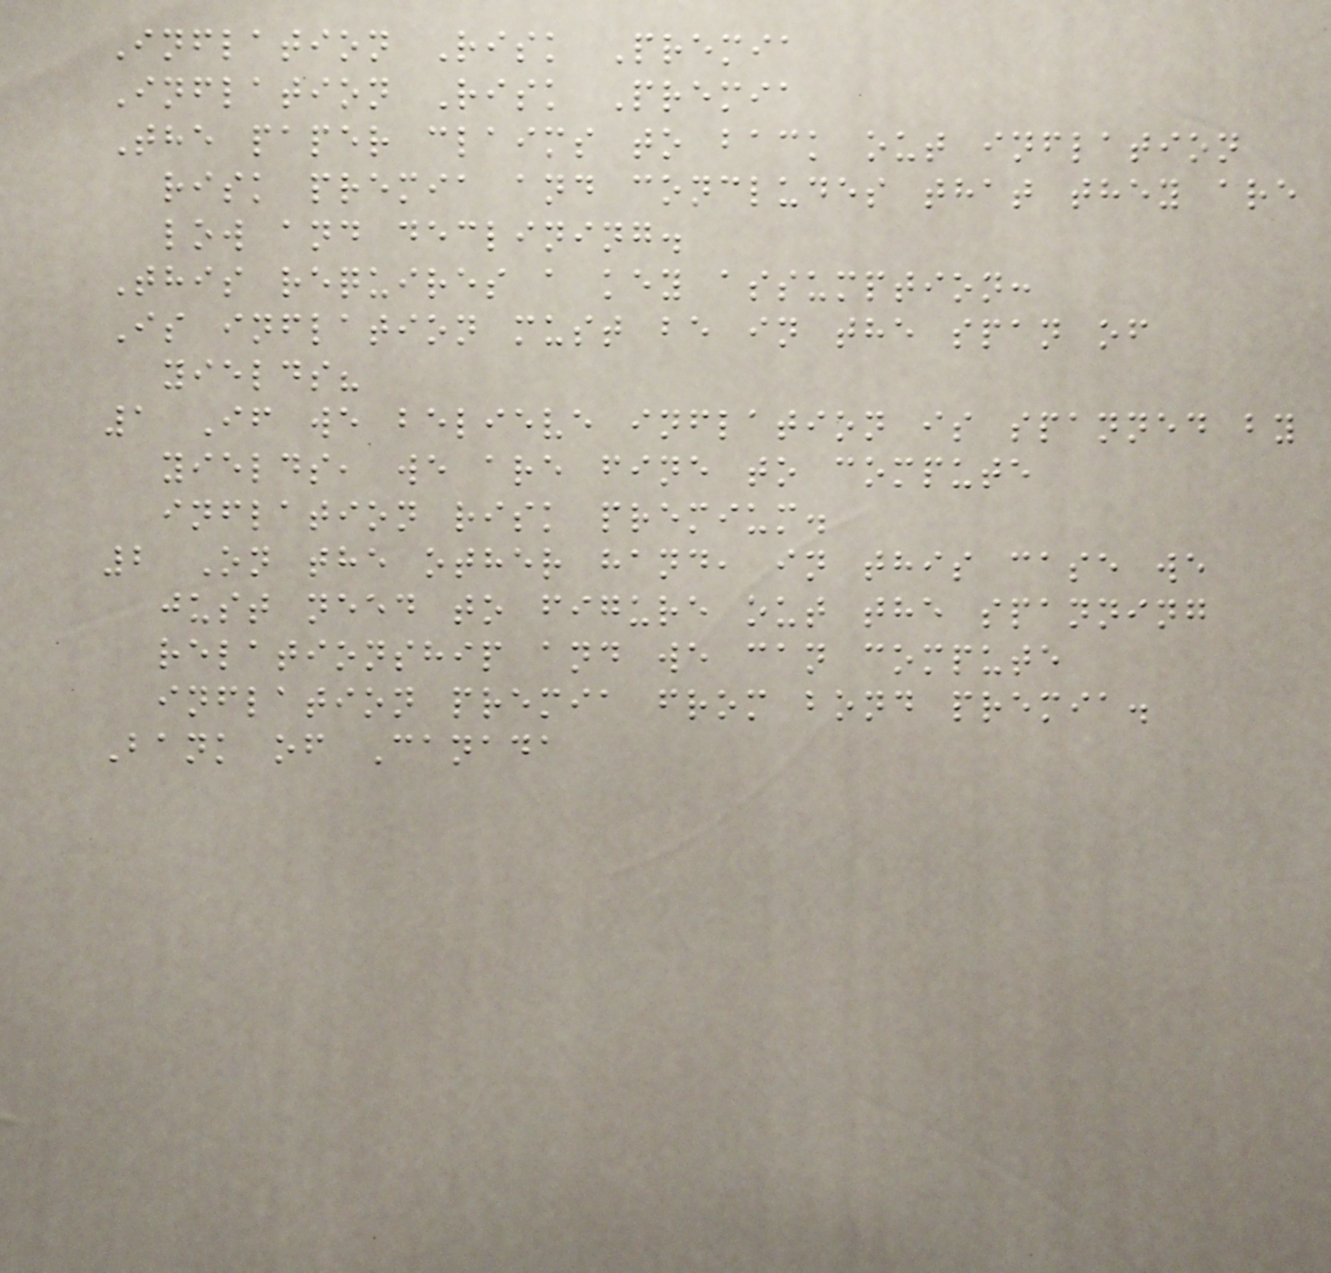Inflation Risk Premia
Inflation Risk Premia
The paper claims to back out inflation
risk premia and concludes that they are
low and declining.
This requires a key assumption:
Is inflation must be in the span of
yields?
1 If we believe inflation is spanned by
yields, we are fine to compute
inflation risk premium.
2 On the other hand, in this case we
just need to figure out the spanning
relationship and we can compute
inflation premia from bond premia.
Bank of Canada
